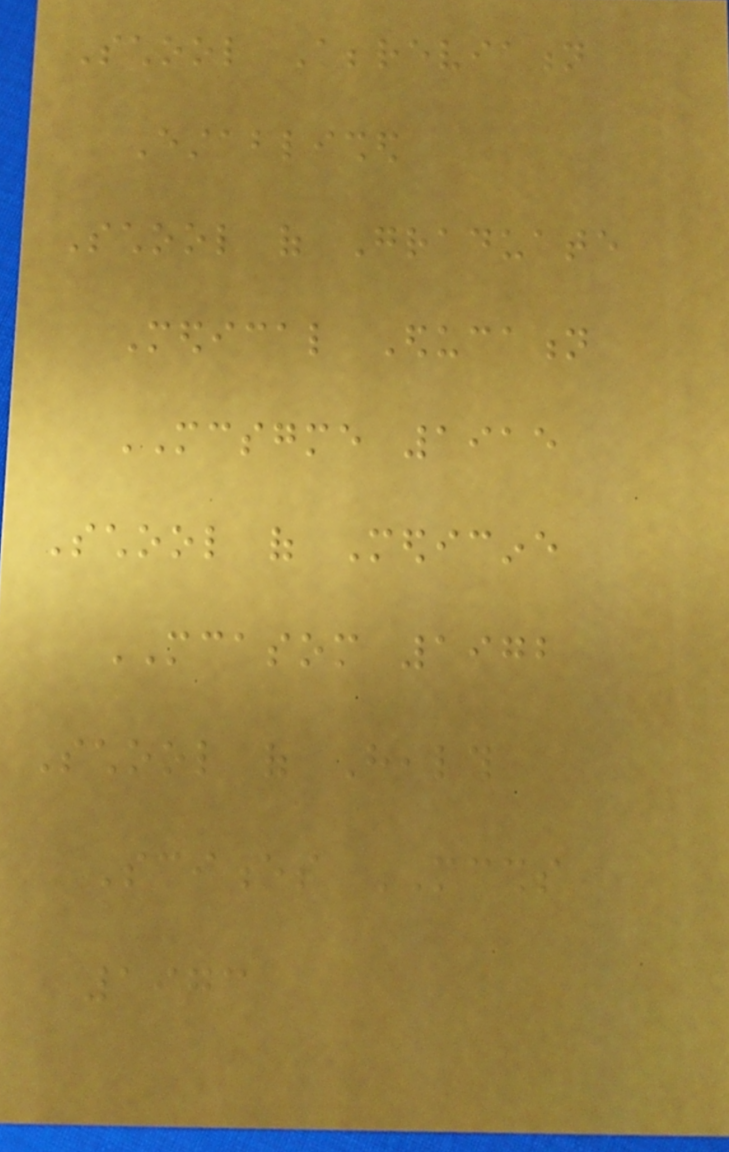School Abbreviation
Established
School of Graduate
Medical Education
MCSGME 1915
School of Medicine
MCASOM 1972
School of Health
Sciences MCSHS
1973
